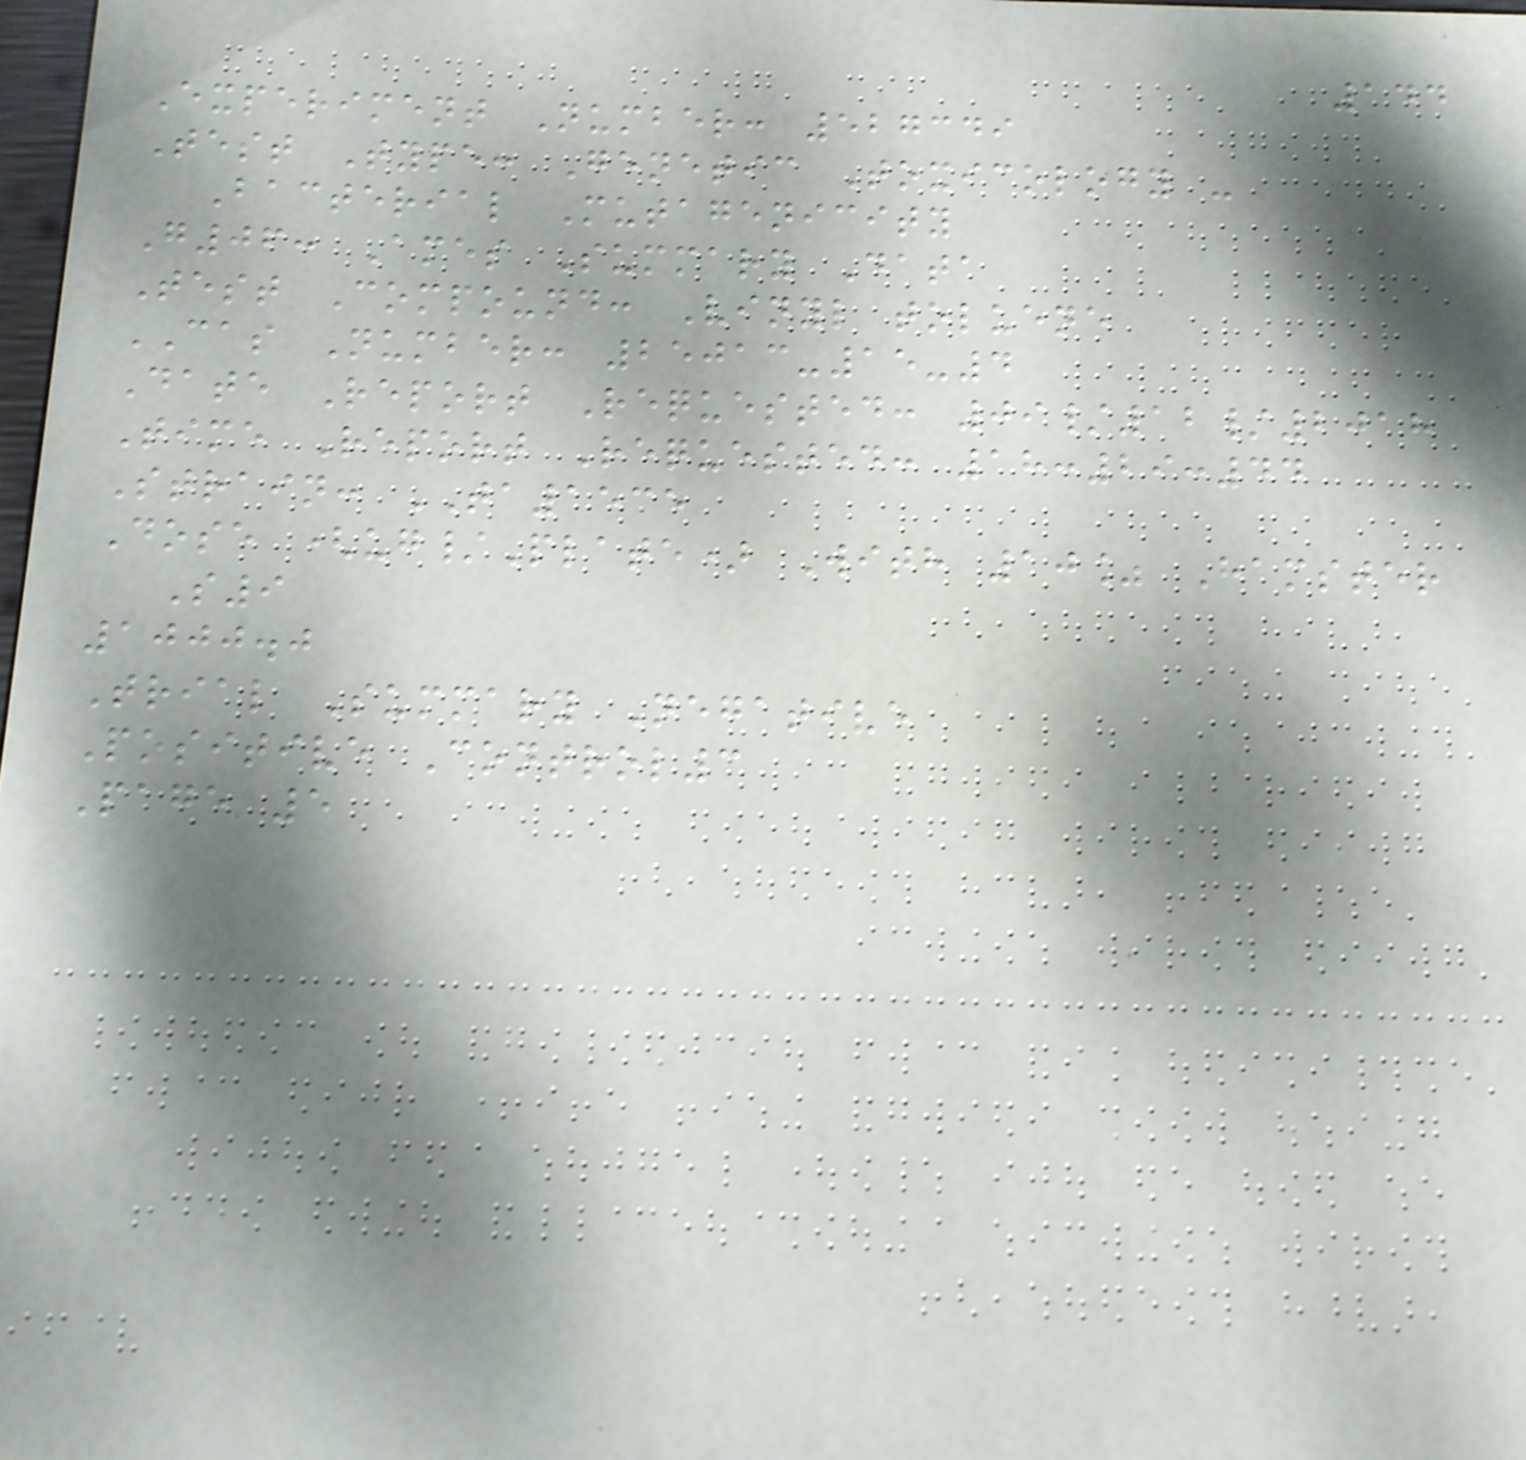144
Experiment Number: 527349
Test Type: Genetic Toxicology -
Bacterial Mutagenicity
G06: Ames Summary Data
Test Compound: Vinyl toluene
CAS Number: 25013-15-4
Date Report Requested: 09/12/2018
Time Report Requested: 18:29:44
Strain: TA1535
Dose (ug/Plate) With 10% Hamster
S9
1000.0
Trial Summary Negative
Positive Control3
Page 5
